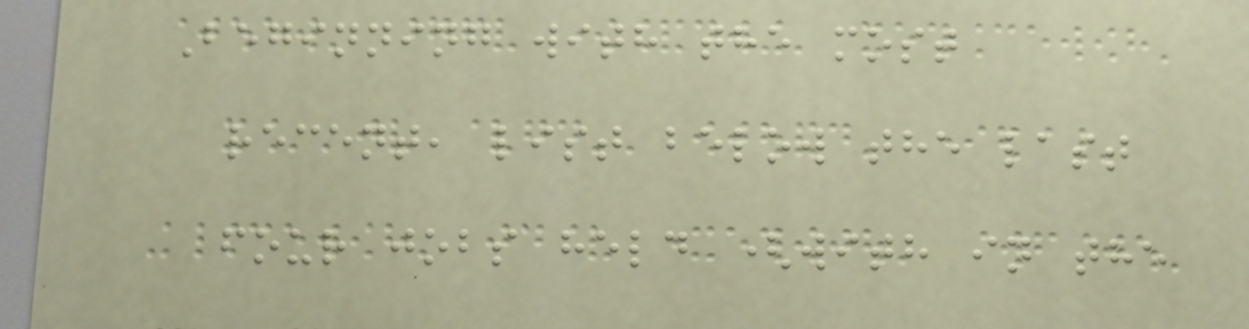Beginning with the most
recent, list below the last
four jobs held (with in the
